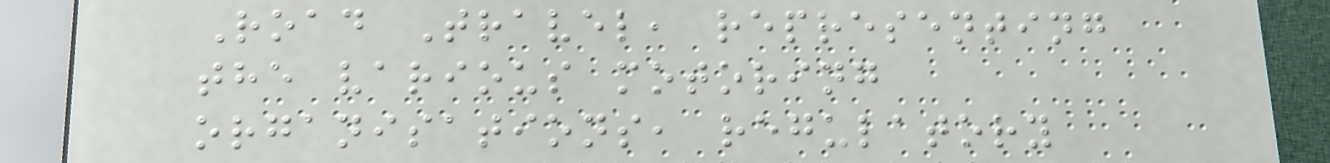Road Travel, representing
the various motoring
organisations, regulatory
